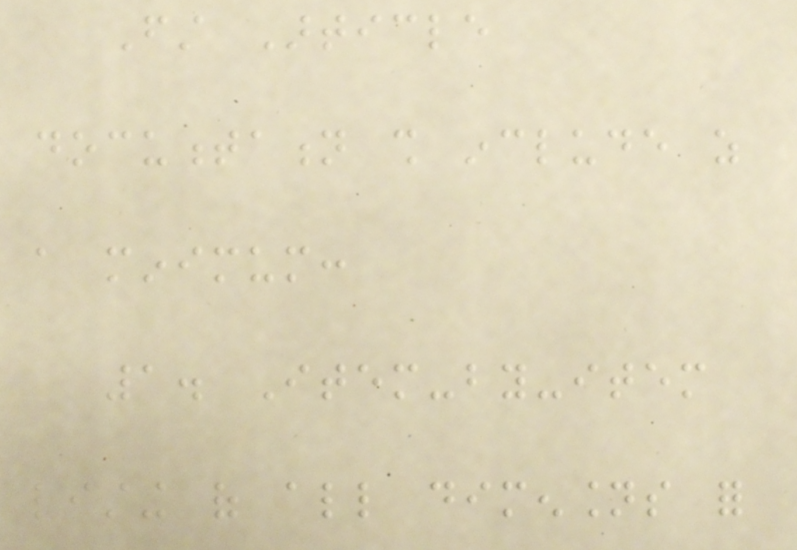First Article
documentation shall include as
a minimum:
1. Item-by-item
listing of all dimensions for
